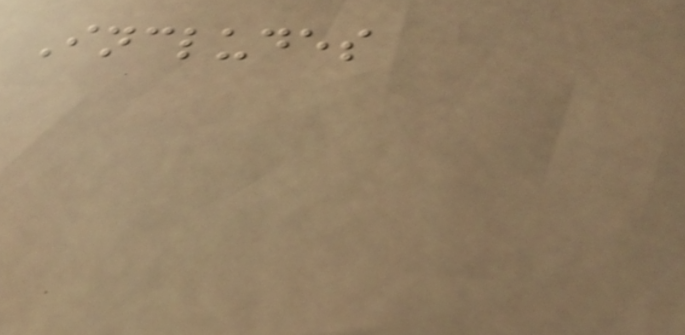Includes
